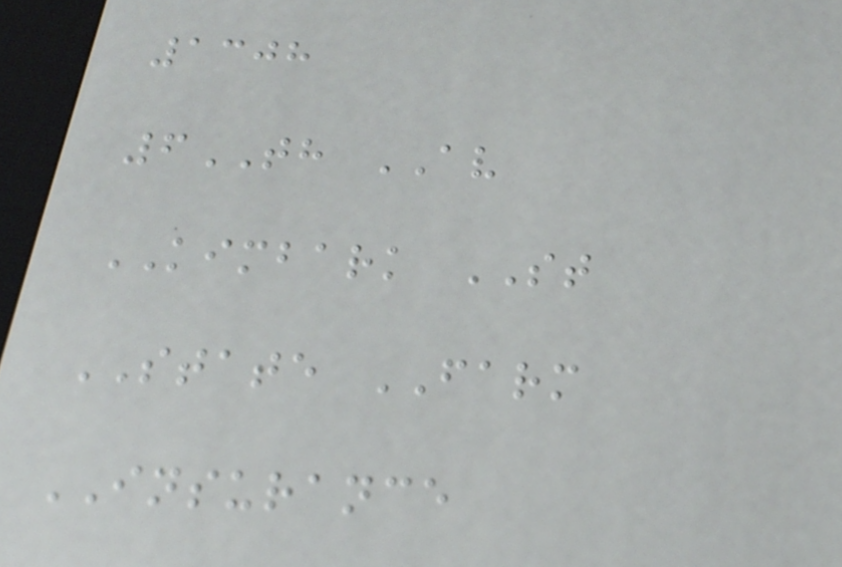1308
6TH AV
KIMBARK ST
STATE FARM
INSURANCE
